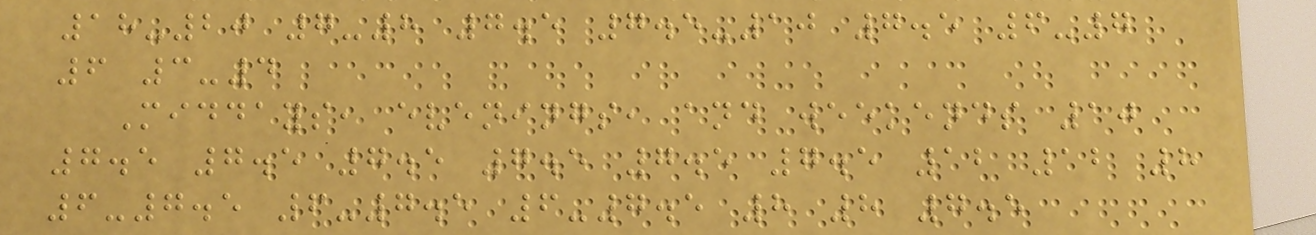18-20 7-8 7.5 7.5-10 7.5 6-7
6 3-4
Middays, evenings, and weekends 10
7.5 7.5 7.5 7.5 7.5 7.5 12 12 8
6-7.5 6-7.5 6-7.5 8 8 7.5
